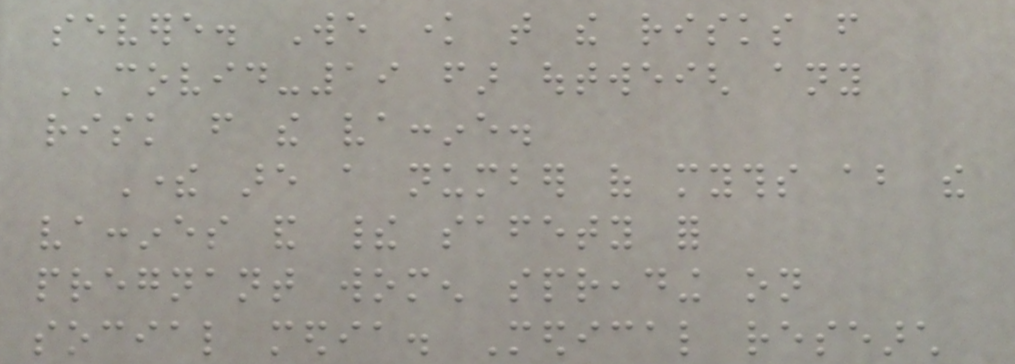severe. We know that the risks from
COVID-19 far outweigh any
risk from the vaccine.
There are a number of myths about the
vaccines and their safety for
pregnant women spreading on
social media. Medical research
